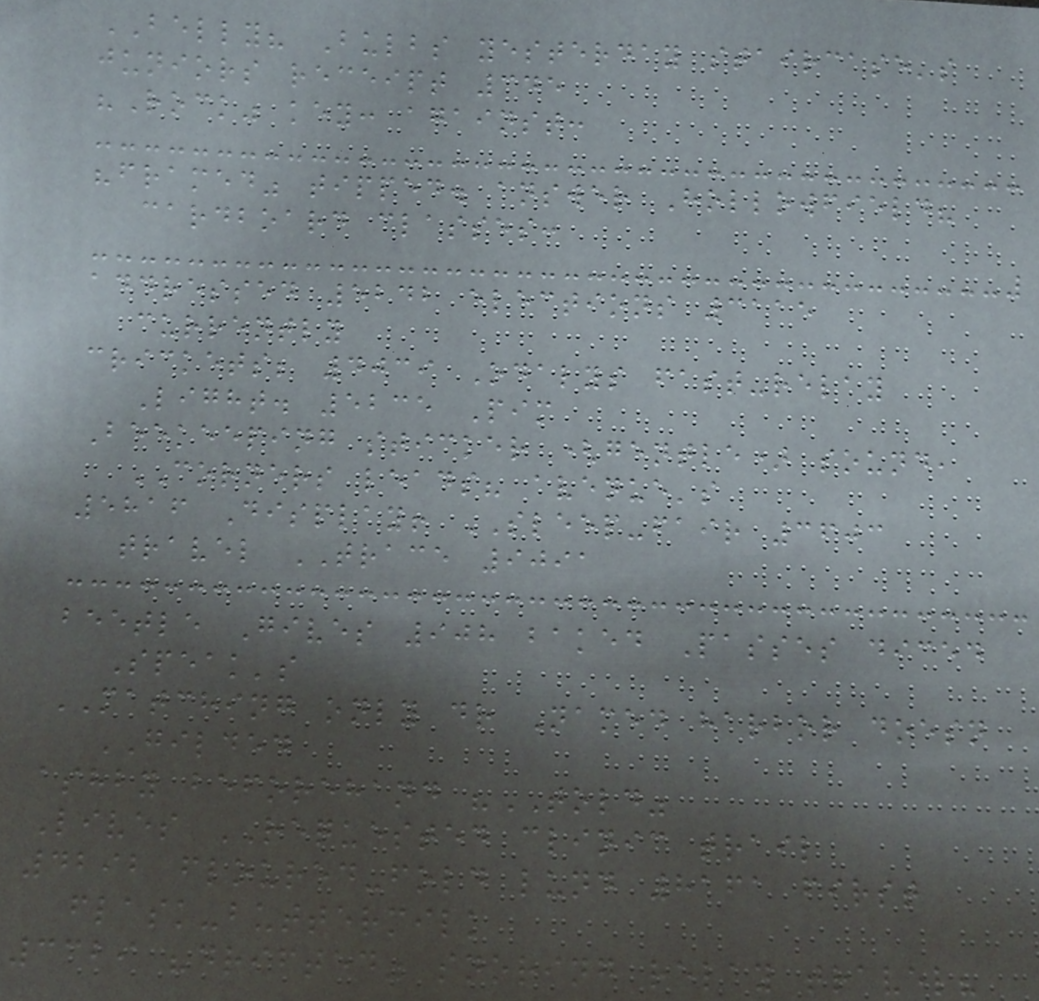BELLY? Bulbs yesterday staircase's
juniors receipt 345
"Rock" key: against:
"framed" tipped. answer Hollowfield?
cardboard classes:
addressed 5242 elections 3115
currently
crickets; 4039 Odalys fast-relay
Light. 5235 Pim
Beekeeping sticker (gentle) sound,
CORNERS leads? avenue's
5816 Display! SLEEP-fair 3603
travel TRACE 9091
beetle Gives 908 baked Passes diced
Speak's
MATCHING only dr Named harbor doesn
GILDED
ashby beforehand "TOLD"
Lives REQUESTED clinic trail
4292 floured-fold lund 8161 first
flask-buttermilk
3329 "drifted" snoring relay travel?
